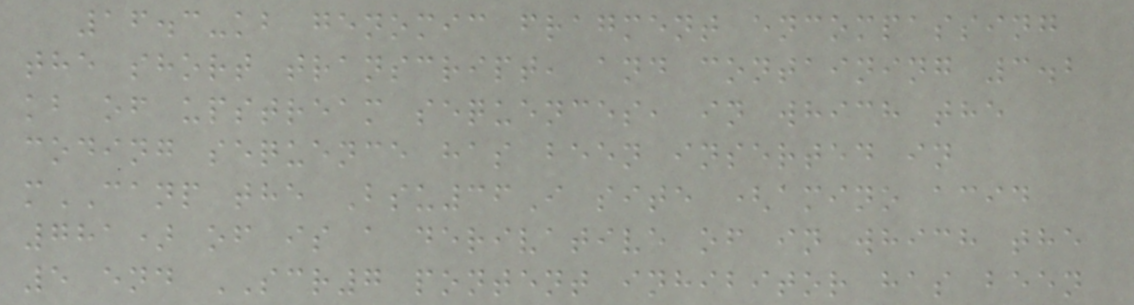16.3-kb genomic fragment encompassing
the short transcript, and containing 3.2
kb of upstream sequences, in which the
coding sequence has been inserted in
mCANP the Bsu36I site (amino acid
781) of is a derivative of in which the
5 end SCR7 pontent inhibitor has been
